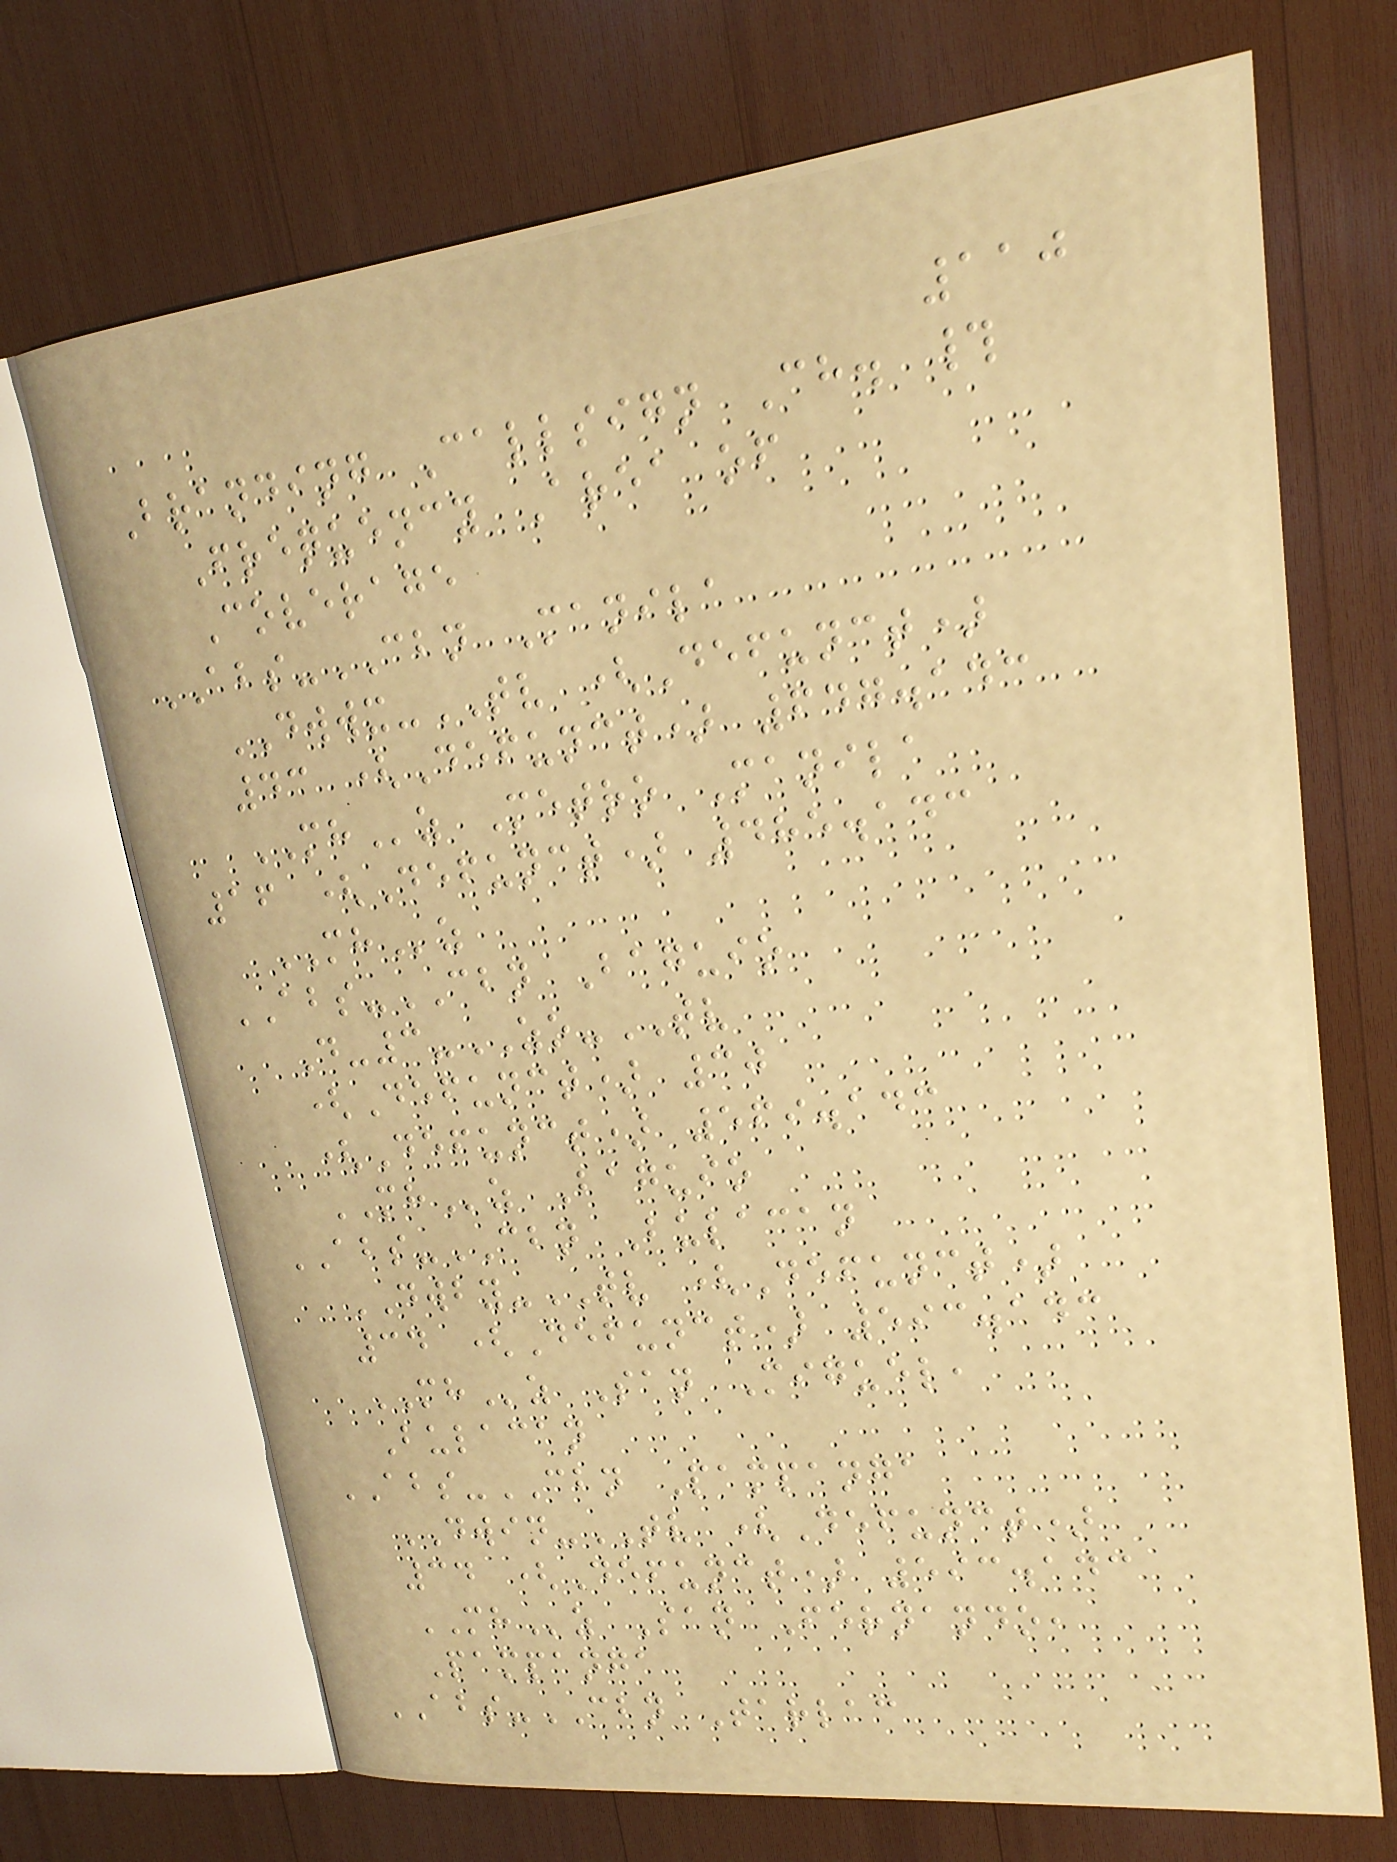110
Branding Callsign Ch. #
Frequency Area of
Coverage
ABS-CBN Manila
DWWX-TV (Defunct)
43 (Defunct) 647.143
MHz Metro Manila
16 (Defunct) 485.143
MHz
ABS-CBN Baguio
D-3-ZO-TV
(Defunct) 30
(Defunct) 569.143
MHz Baguio
ABS-CBN Bulacan
DWBY-TV (Defunct)
34 (Defunct) 593.143
MHz San Miguel,
Bulacan
ABS-CBN Pampanga
DWIN-TV (Defunct)
34 (Defunct) 593.143
MHz San Fernando,
Pampanga
ABS-CBN Tarlac
